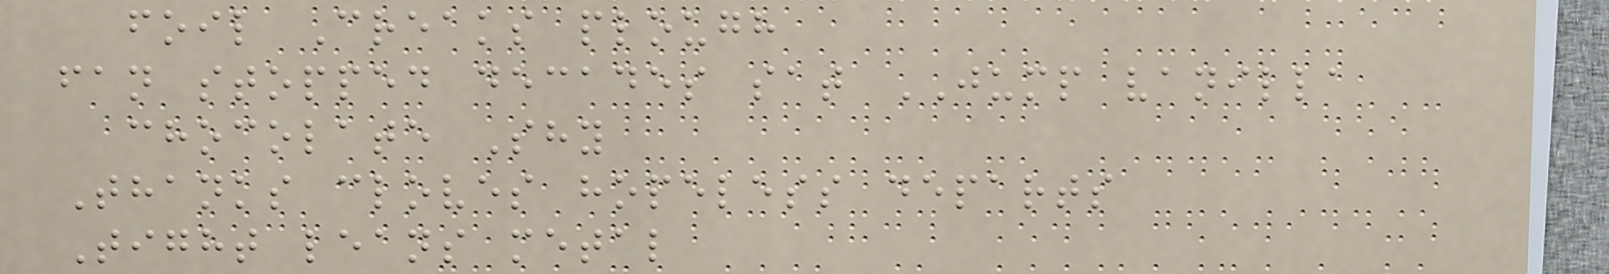foil Creaks plough
fan stopped decades sat JUMP vanilla
chocolate Shy
Thanks cloves hopeless departs
Tight leans metal
